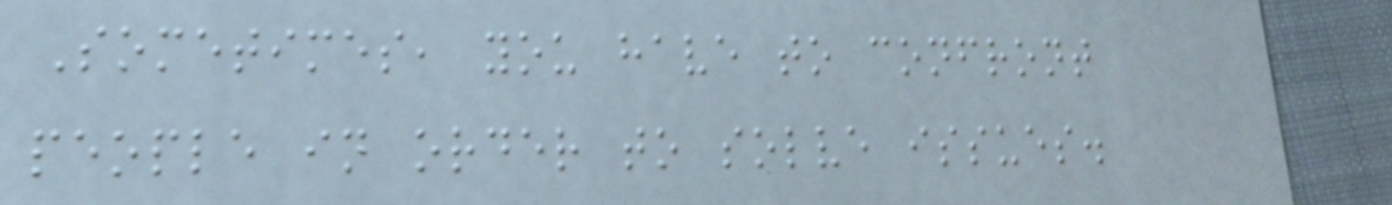Sometimes, you have to confront
people in order to solve issues.
